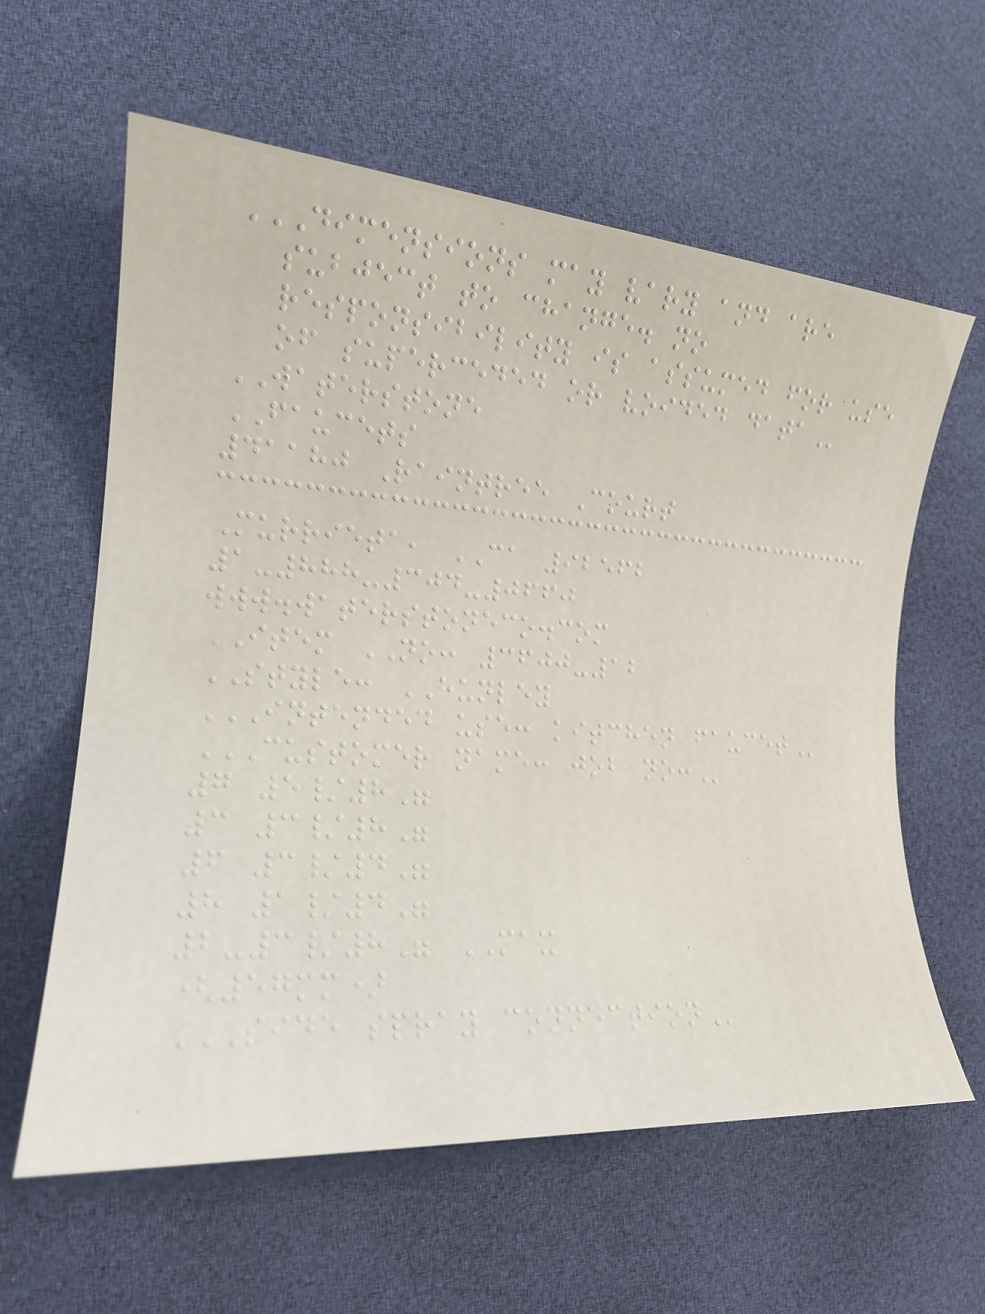DIMENSIONS MAY VARY AND ARE
SUBJECT TO CHANGE. NO
RESPONSIBILITY IS ASSUMED FOR USE
OF SUPERCEDED OR VOIDED DATA
WATERSTONE
FAUCETS
41180 Raintree Court
Murrieta, CA 92562
1-888-304-0660
www.waterstoneco.com
ITEM NO: 3600-12
STYLE: HUNLEY
INTENDED USE: KITCHEN FAUCET
CUSTOMER NAME: JOB NO:
7 5/8"
3 3/8"
6 3/4"
8 1/4"
2-3/8" MAX
(57mm)
SIDE SPRAY CONNECTION
